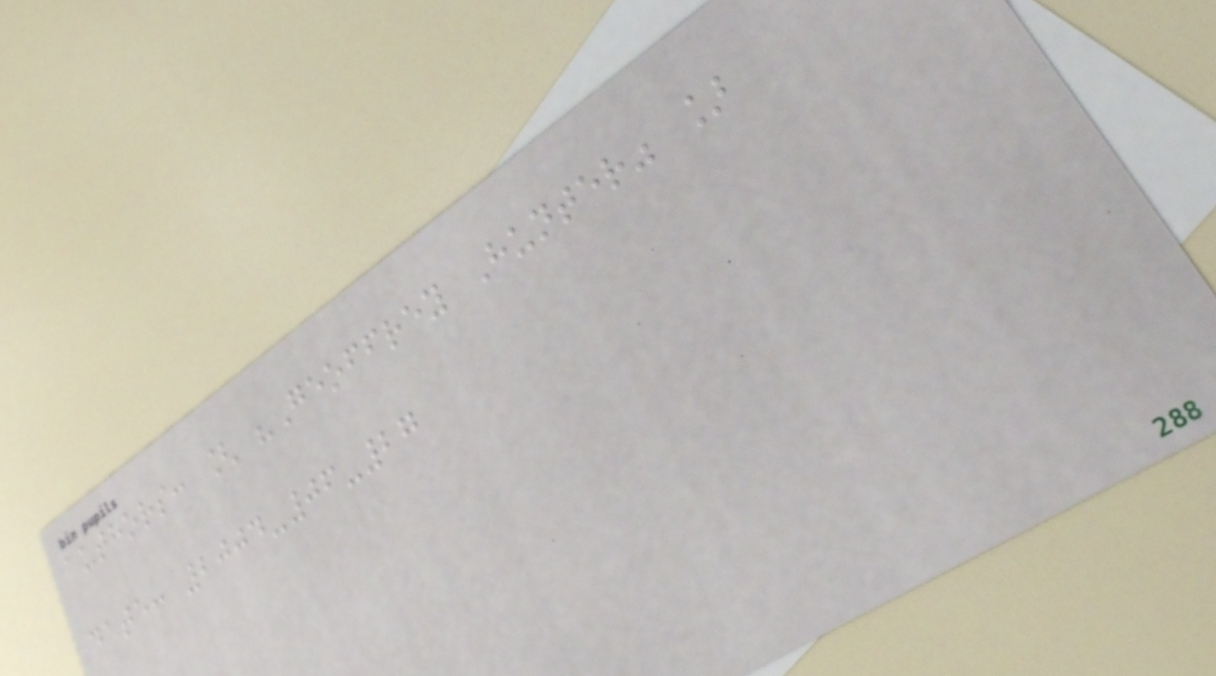authors: [ "Geoffrey Hunter" ]
date: 2004-06-27
